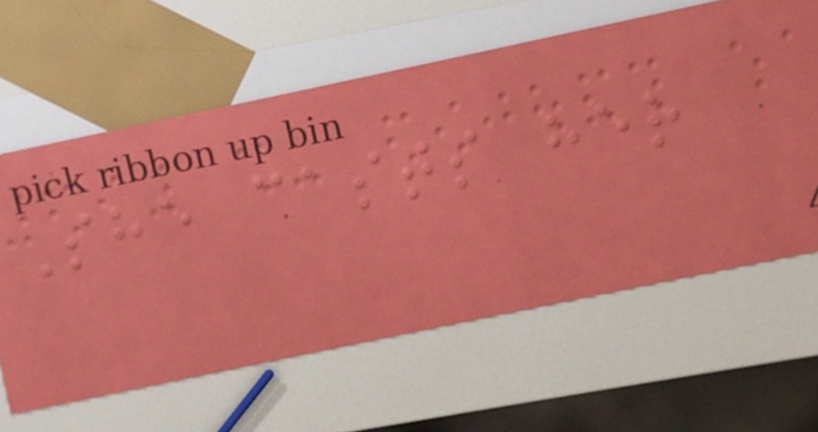She casts her
